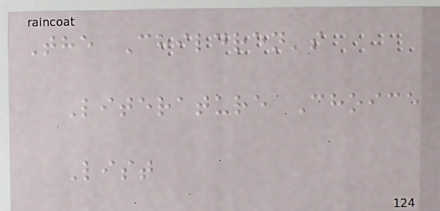The Children's
Literature Choice
List
